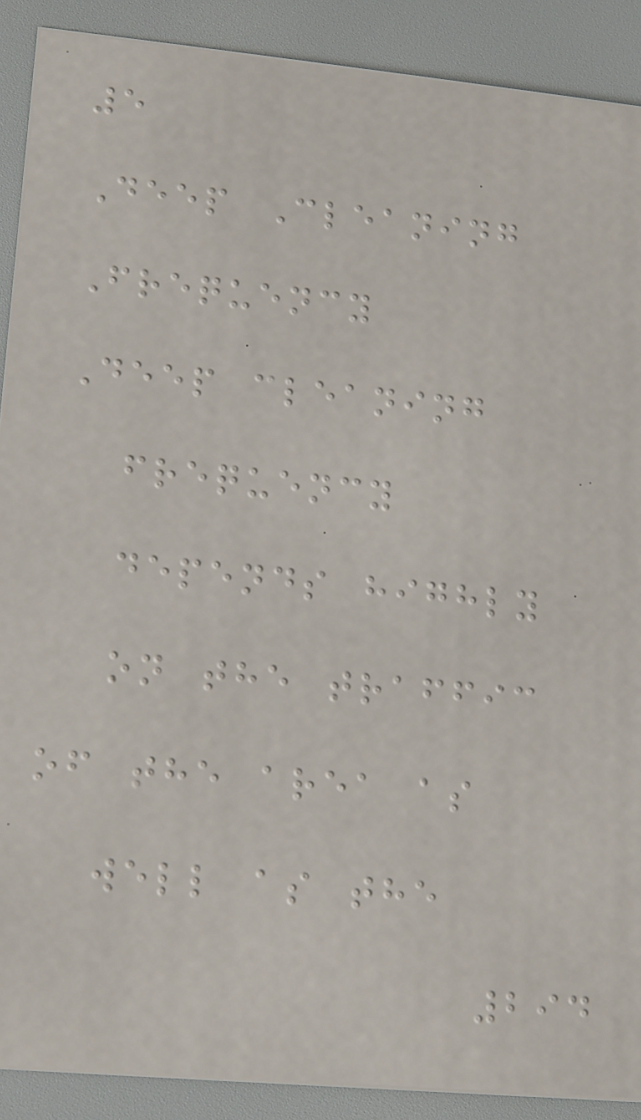5
Deep Cleaning
Frequency
Deep cleaning
frequency
depends highly
on the traffic
of the area as
well as the
294
